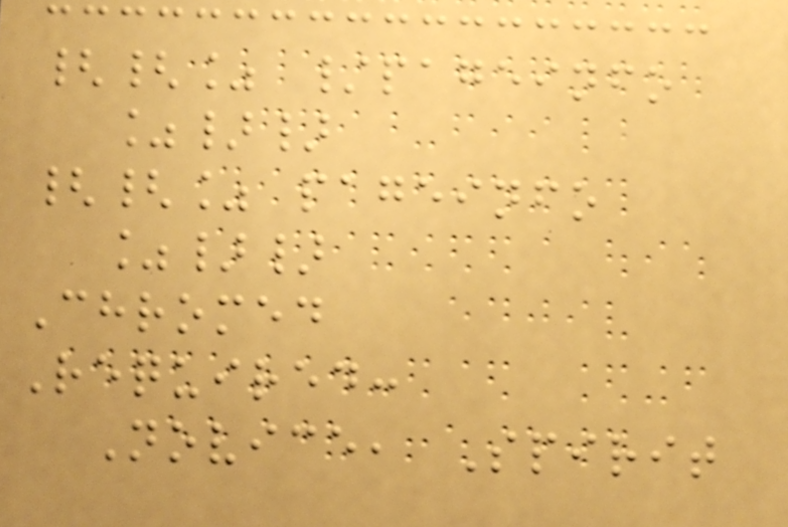{{% /pageinfo
%}}
{{% pageinfo
%}}
Chromed
Required:
Novice, Spirit
